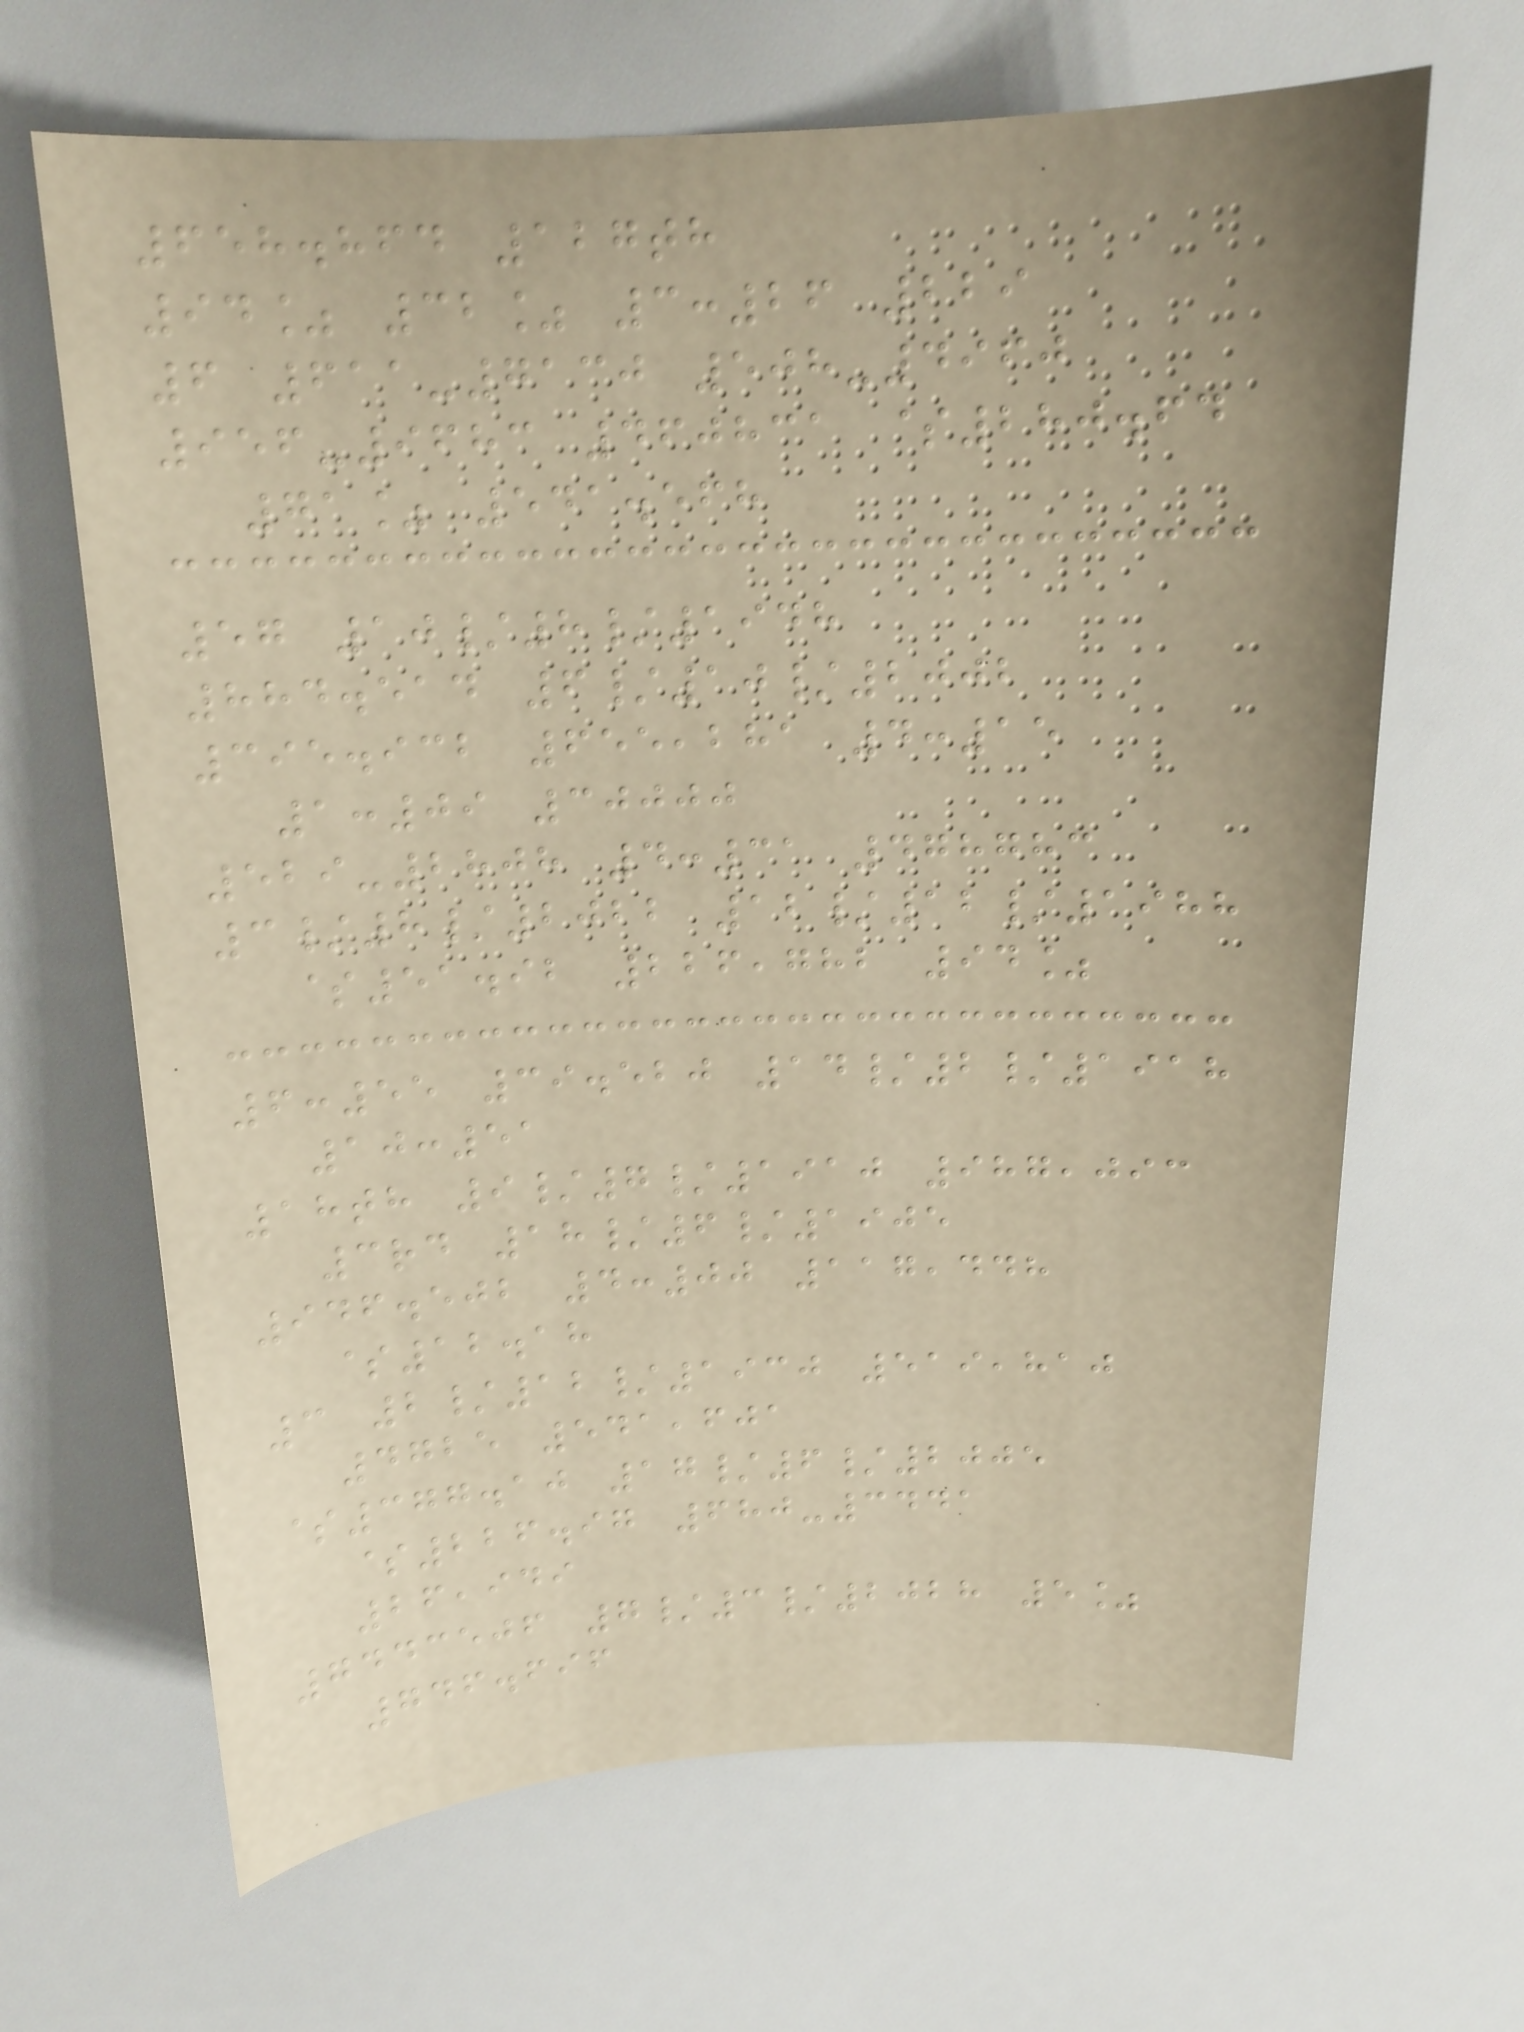658.864 127th
94% 32% 3:26 229
6 611-7130 508-4960
956-9683 460831 $280.64
71% 541.568
57 10/8/1948
884.514 6/10/2002
395.932 655,281 4:15
1:09 30000
529-2808 4:31 478783
3/8/2022 12/12/1988
$51.92 226,782 94%
6:55 39.520 14/2/1918
10:51
18th 9/7/1910 987,093
3rd 18/6/1905
946.502 4:00 117,448
$12.18
3 2/12/1930 519,810
4725 541,601
$377.10 17/6/2005
$226.97 680-3441
26,949
7443506 7/3/2028 5%
746.696
